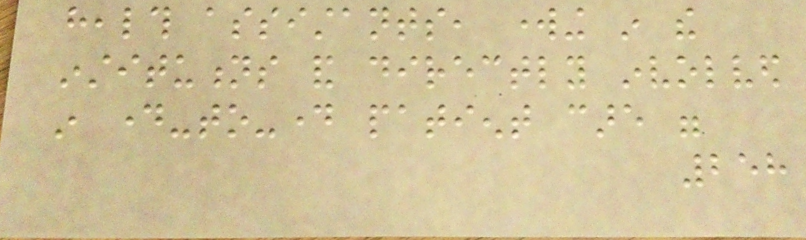health assistants, working in the
institutions and directly involved
in day-to-day patient care were
258
